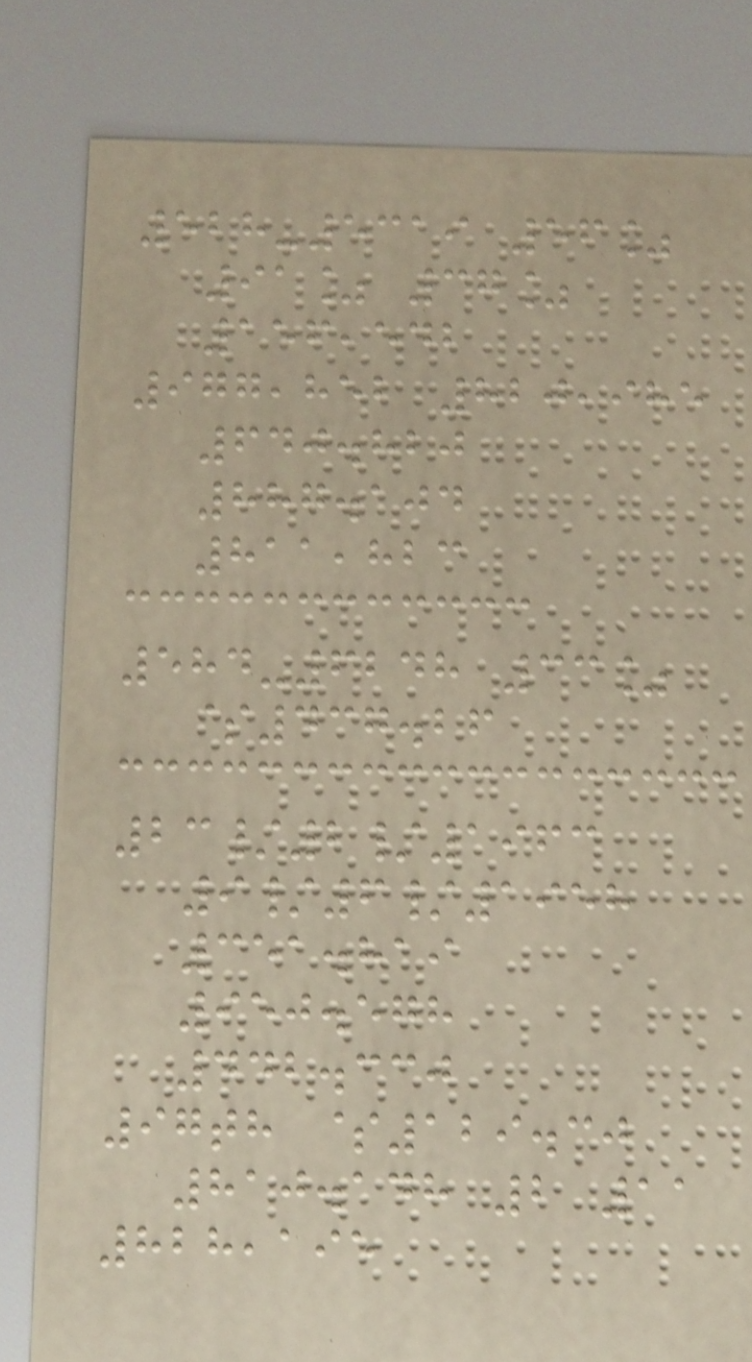528-5319 56%
91% 37%
156,542
977,852 820,985
640.820
887.104
811,823
584-6248 33%
$437.26
23/2/1963
9/6/1958
351.819
950.578
442.330
97th $129.30
810.148 2 11
828,195
